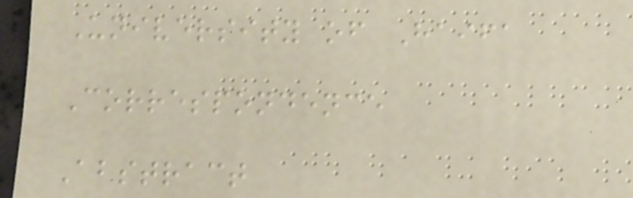University of Haifa
Correspondence
Abstract
